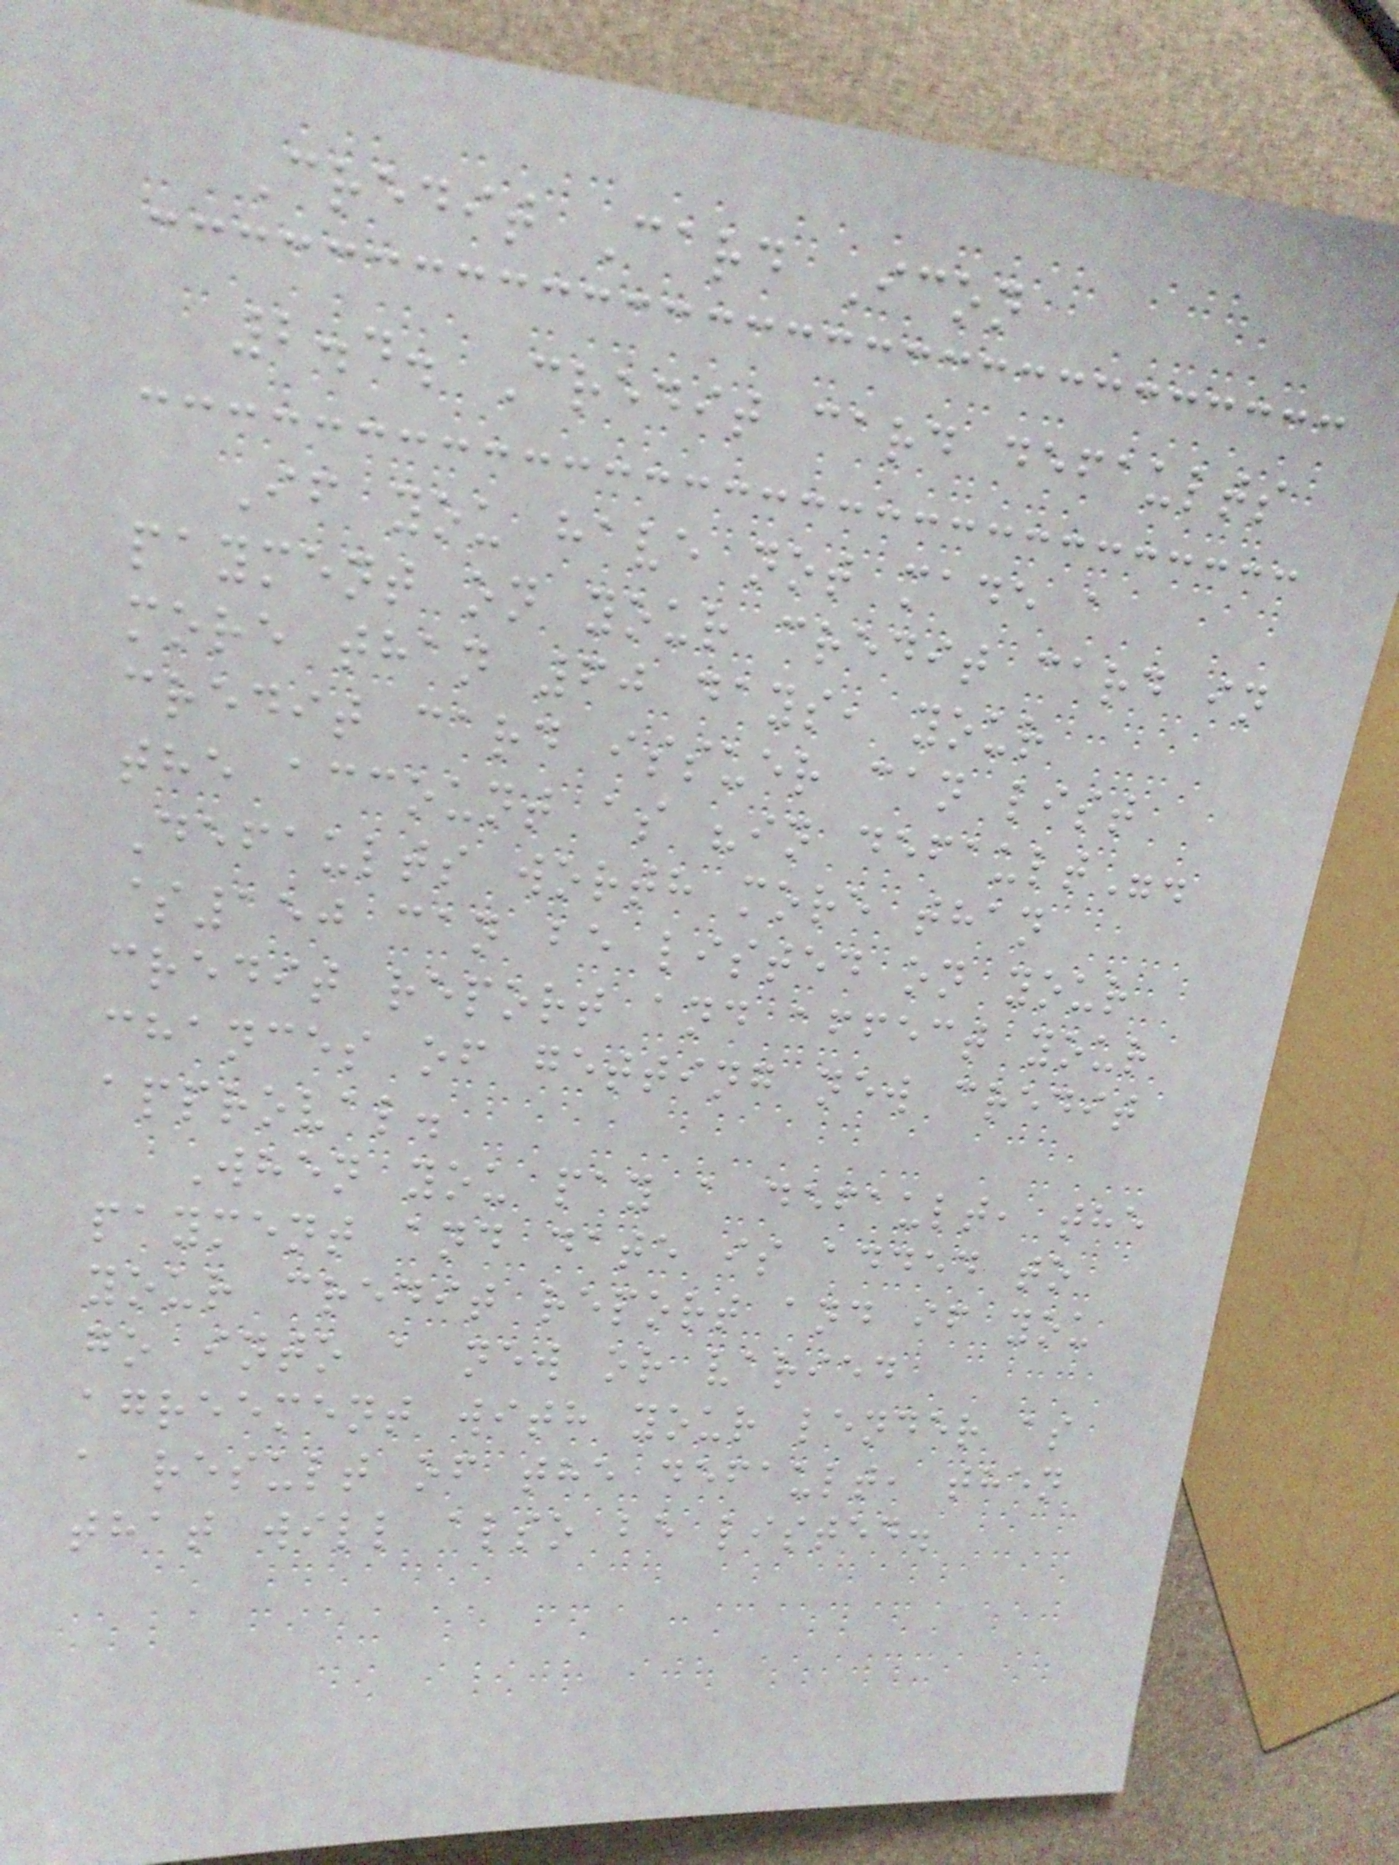Credit Card Icon
2.4. Credit card defaults
If you have not made a
payment on your credit card in
more than 60 days, your
credit card issuer can list
the account as "in default".
Defaults worth more than
$150 can be listed on your
credit report and affect your
chances of getting new credit
approval.
When you pay a default, the
payment and date is added to
your credit report and if you
go into a new or varied
agreement with your lender as
a result of the default, then
that will also be listed.
